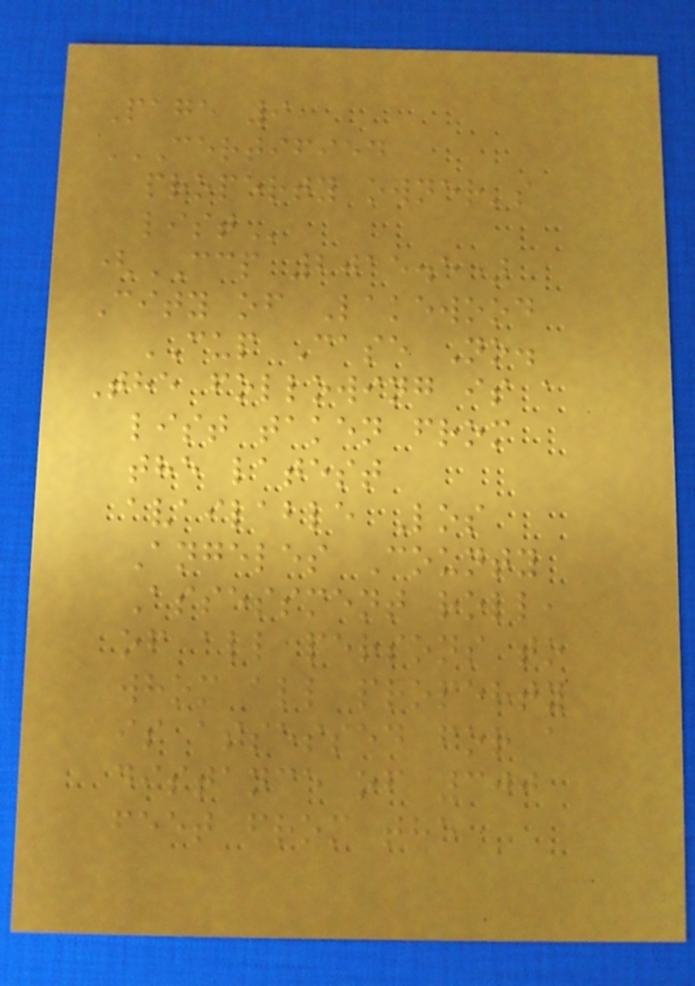Page 9
CERTIFIED
PROPERTY OWNER'S
LIST
(CCP 2015.5)
City of Lakewood
CUP Case No.
The following is a
list taken from
the latest
available Los
Angeles County
Assessment roll,
of all persons to
whom all property
is assessed for a
distance of 300
feet from the
